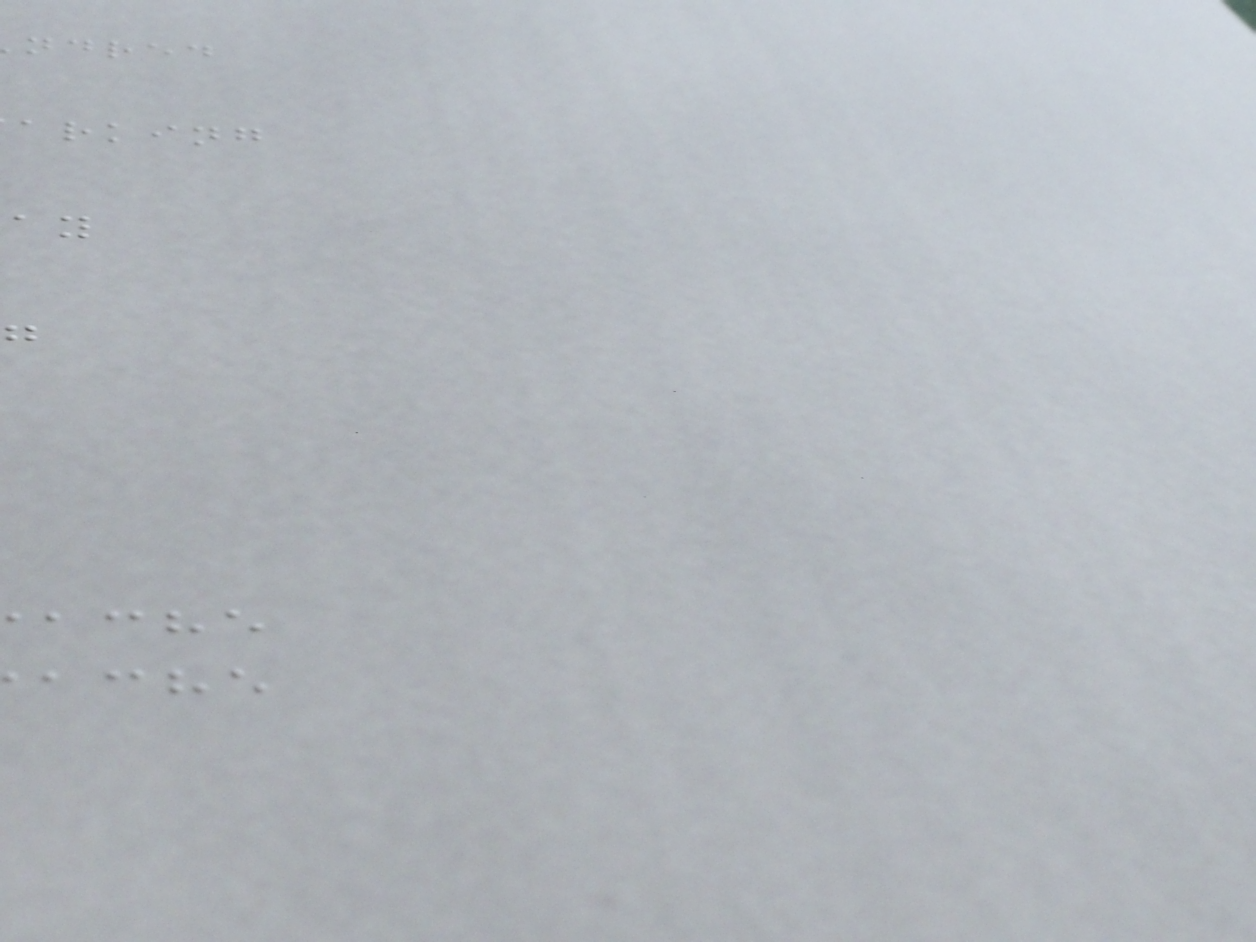ndred
arking
ache
ache
